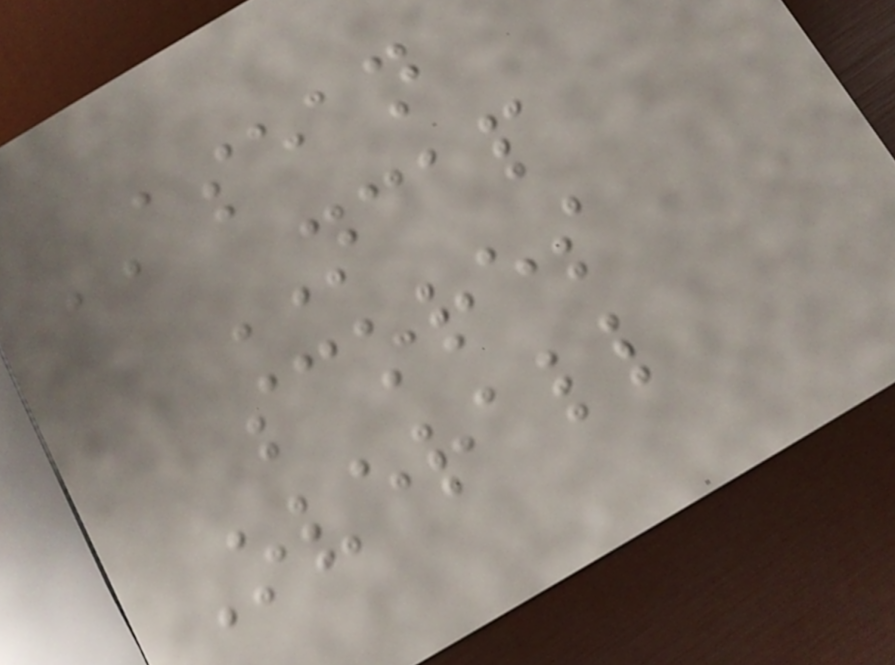ASEAN
NCAP
scores
Overall
